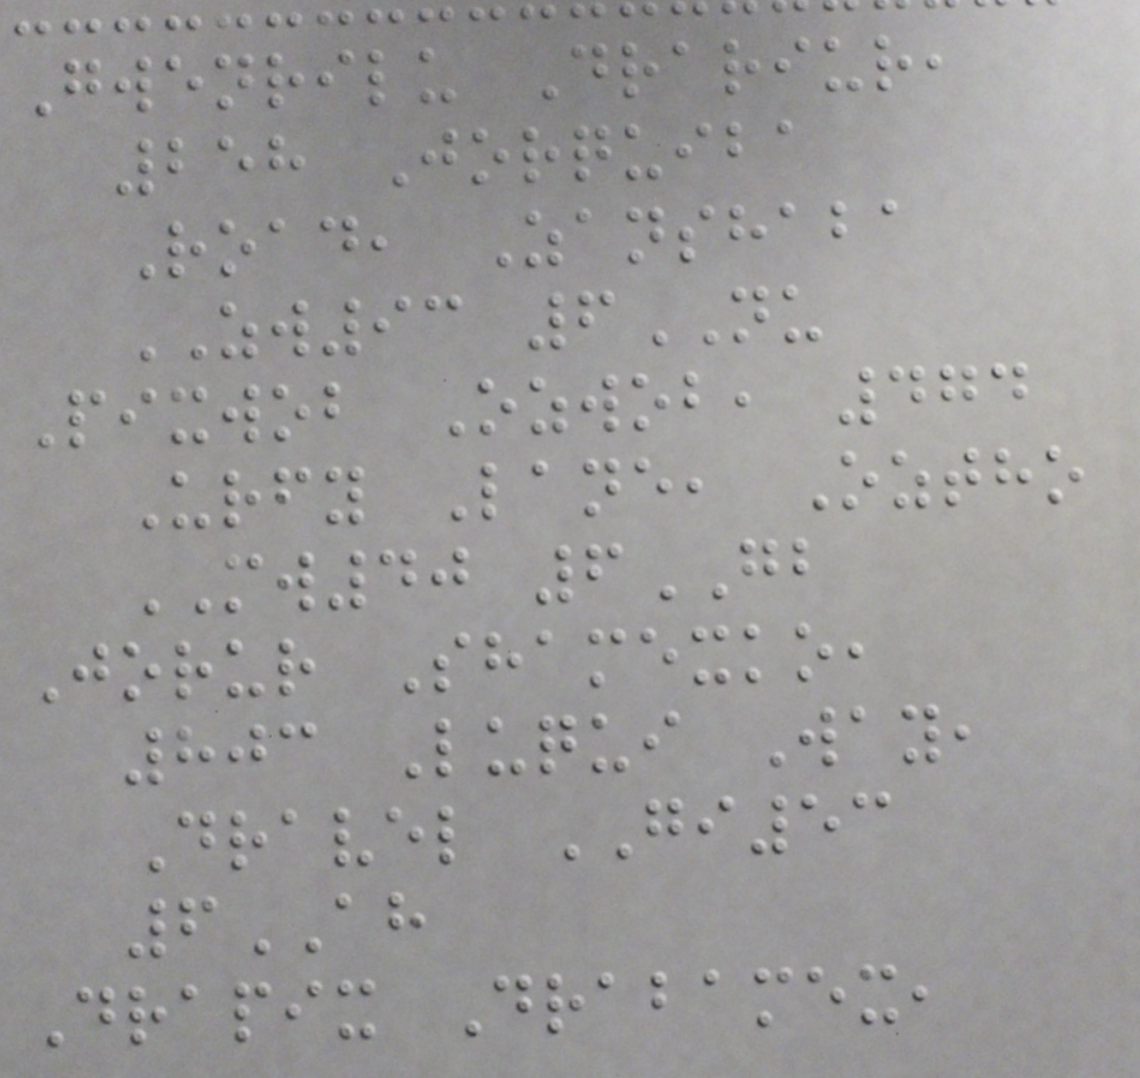Gwenrilu Drariur,
258 Jorquiba
Road, Zanshaba
ZW93 6NU
Pixwob Ozwob, 474
Urfy Lane, Oztho
MW40 6GB
Jorur Shamexko,
803 Luqui Way,
Dravel GI53
6AH
Drapix Drabamex,
